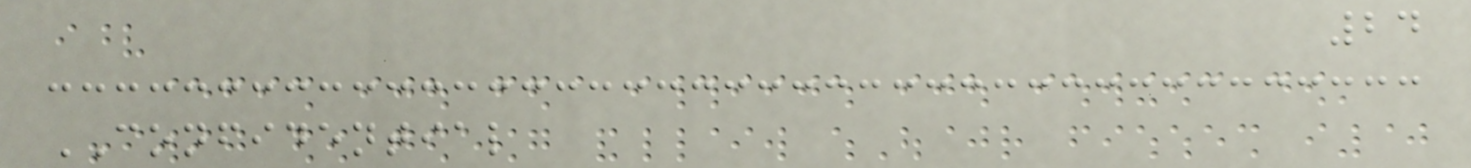24
CONFIDENTIAL
